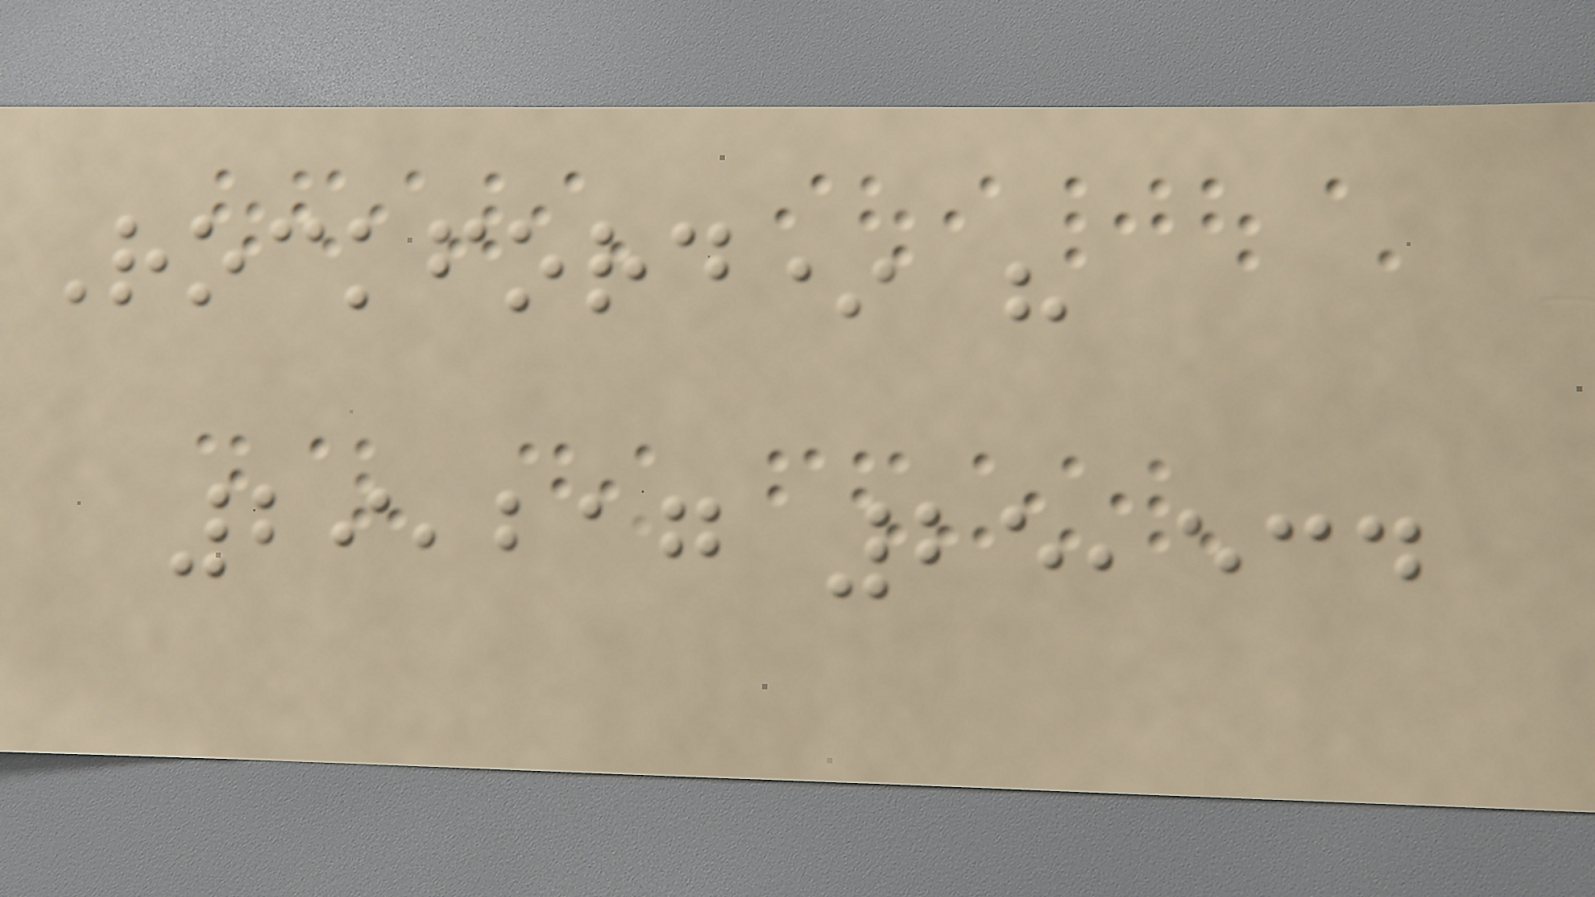Rockford* "
29,217 25,534
